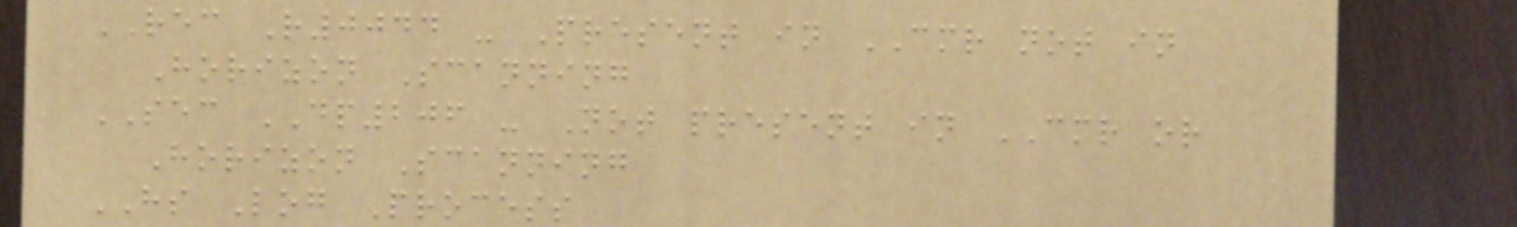REC R0044 - Present in CMR not in
Horizon Scanning
SEC DP206 - Not present in CMR or
Horizon Scanning
HS Log Process
